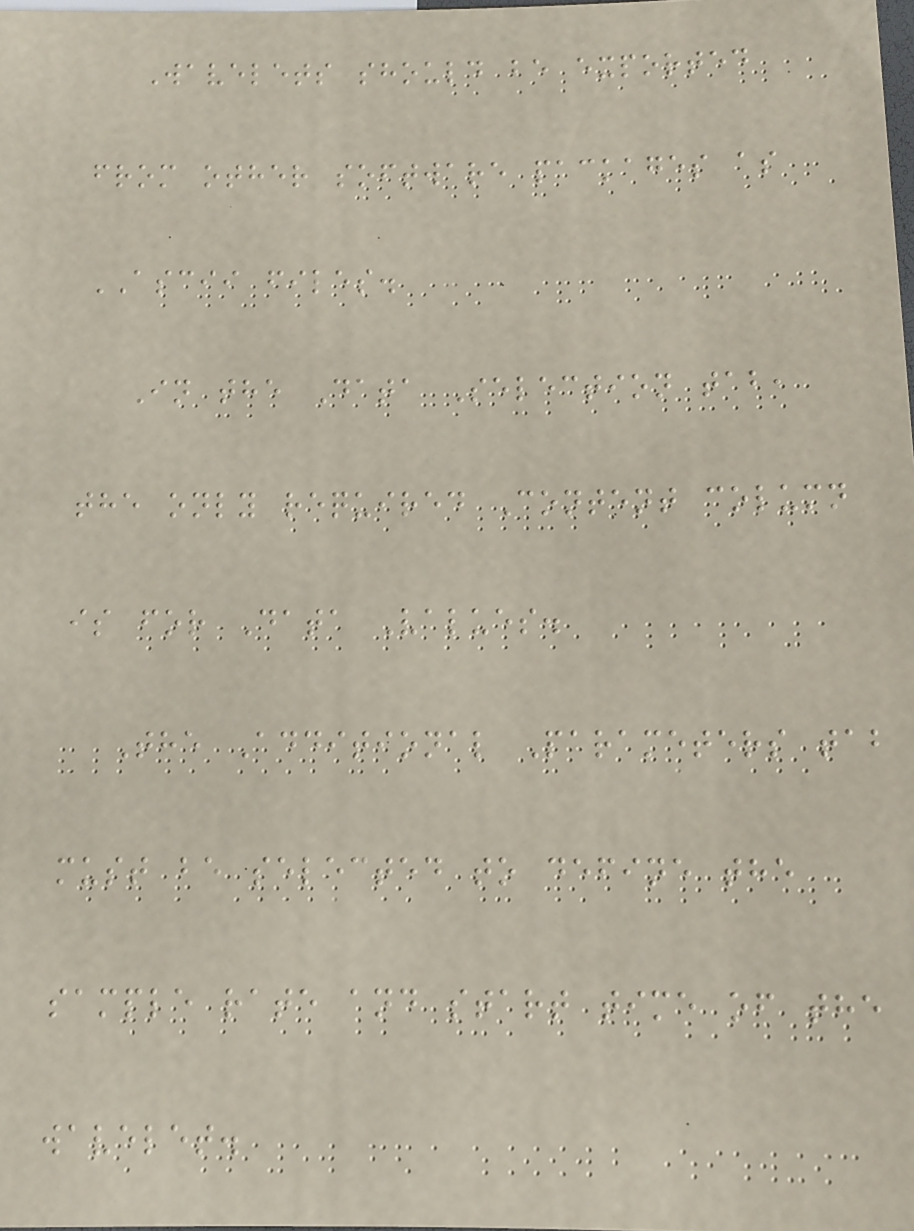Wavelets should be exported
from other software packages as
ASCII files.
In the Data Selection tab,
the only required Content column
is for Data Values.
The Additional Parameters tab
must be selected to define the
sample rate and start time of the
wavelet.
